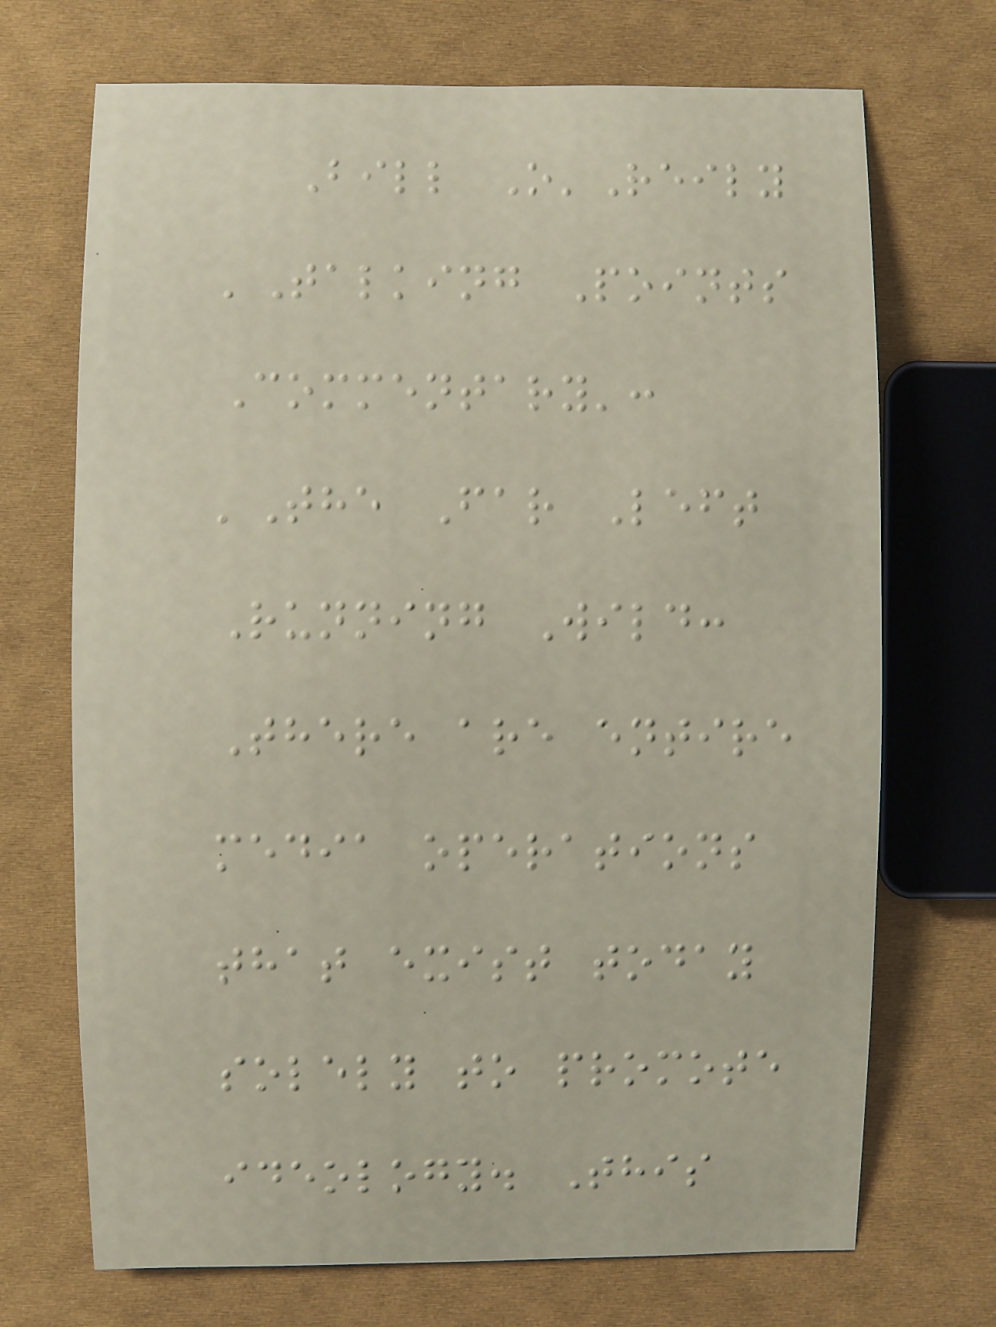Bill O'Reily
'Talking Points
Commentary':
'The Far Left
Running Wild:
There are entire
media operations
that exist today
solely to promote
ideology. This
